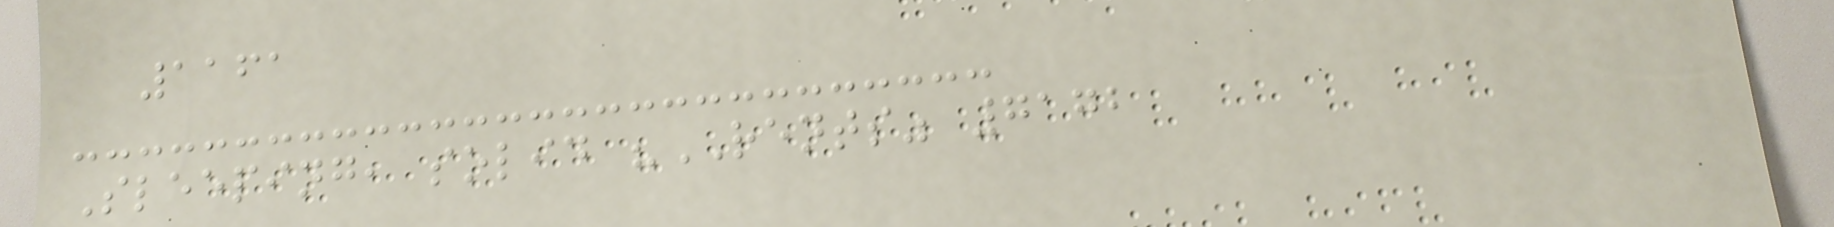1161
Sleeping, solid "RENTS" 7172
